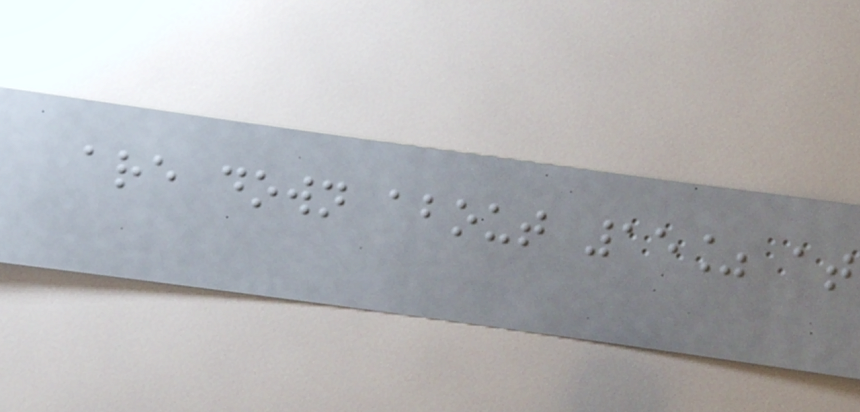are down about 15% at
